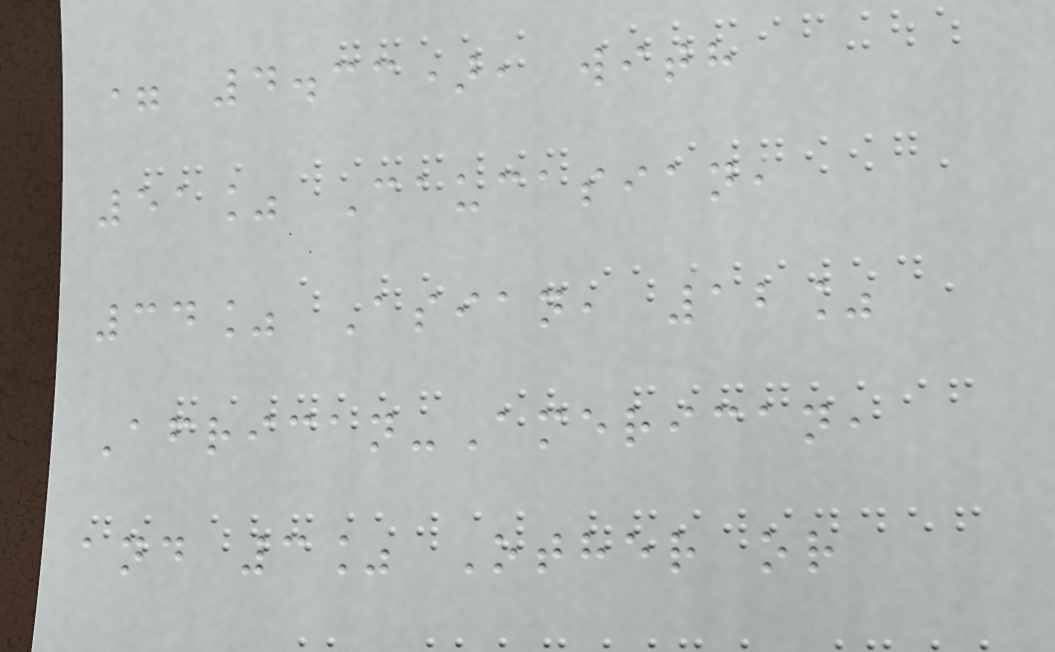= 4.33), with
51% Caucasian,
34% Asian, 12%
African-American,
and 3% Other or
